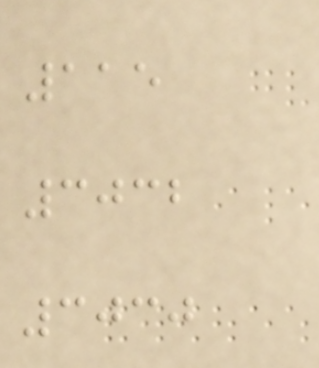115
3032
3030
